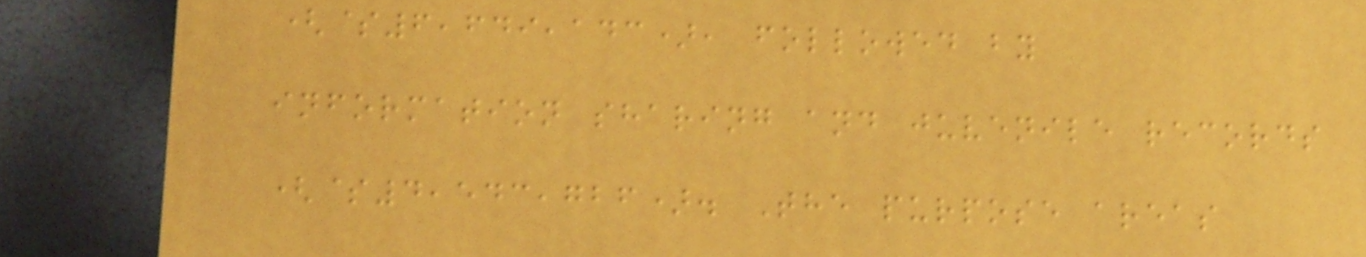($6,649,143), followed by
information sharing and juvenile records
($4,543,726). The purpose areas
